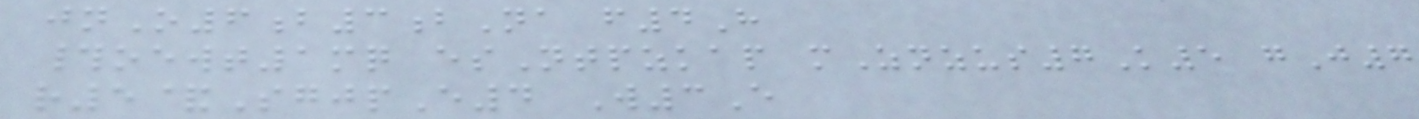jnO6b3bNa f4H
#oewt1mq esNtpzkap mZnzus7K5 gJ7
r5&SgjpE4 W3E
